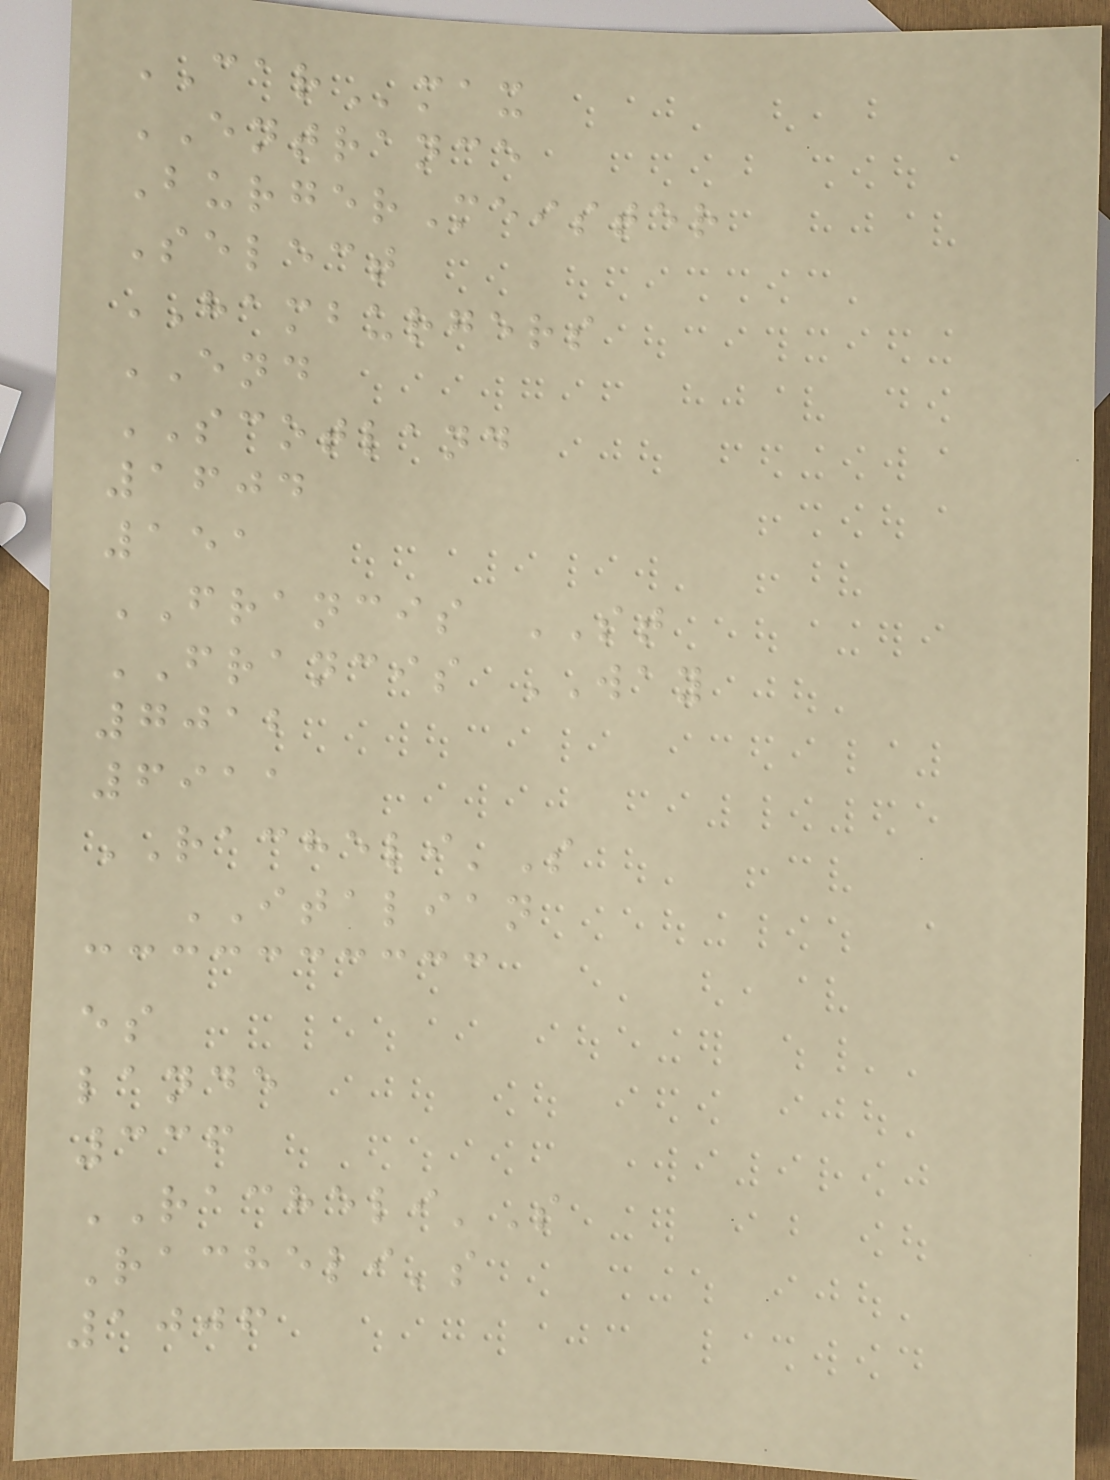CARmax
ENTRANCE
BurgerMeister
Select
HAMBURGERS
END
SCOTLAND
1604
151
FRANCIS ST
FRANCIS WAY
7012
6911
RACHELI'S
ITALIAN
es
lande
336
RACHELI'S
Racheli's
1006
